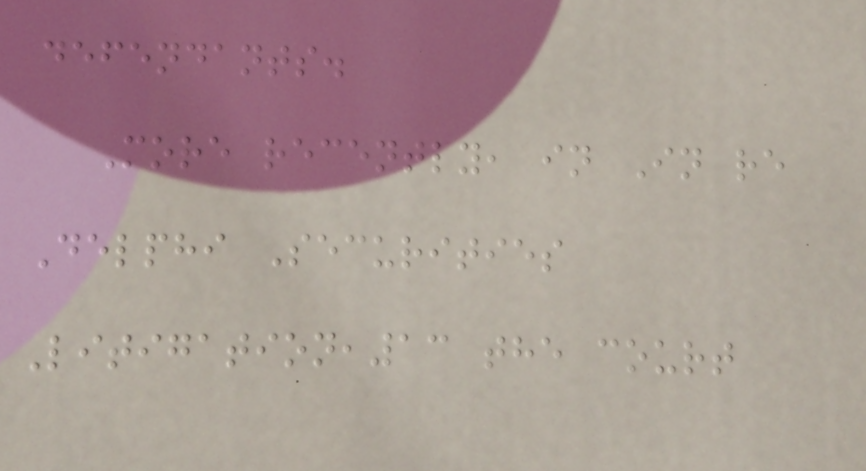defendants.
More recently, in In re
Delphi Securities
Litigation,13 the court
